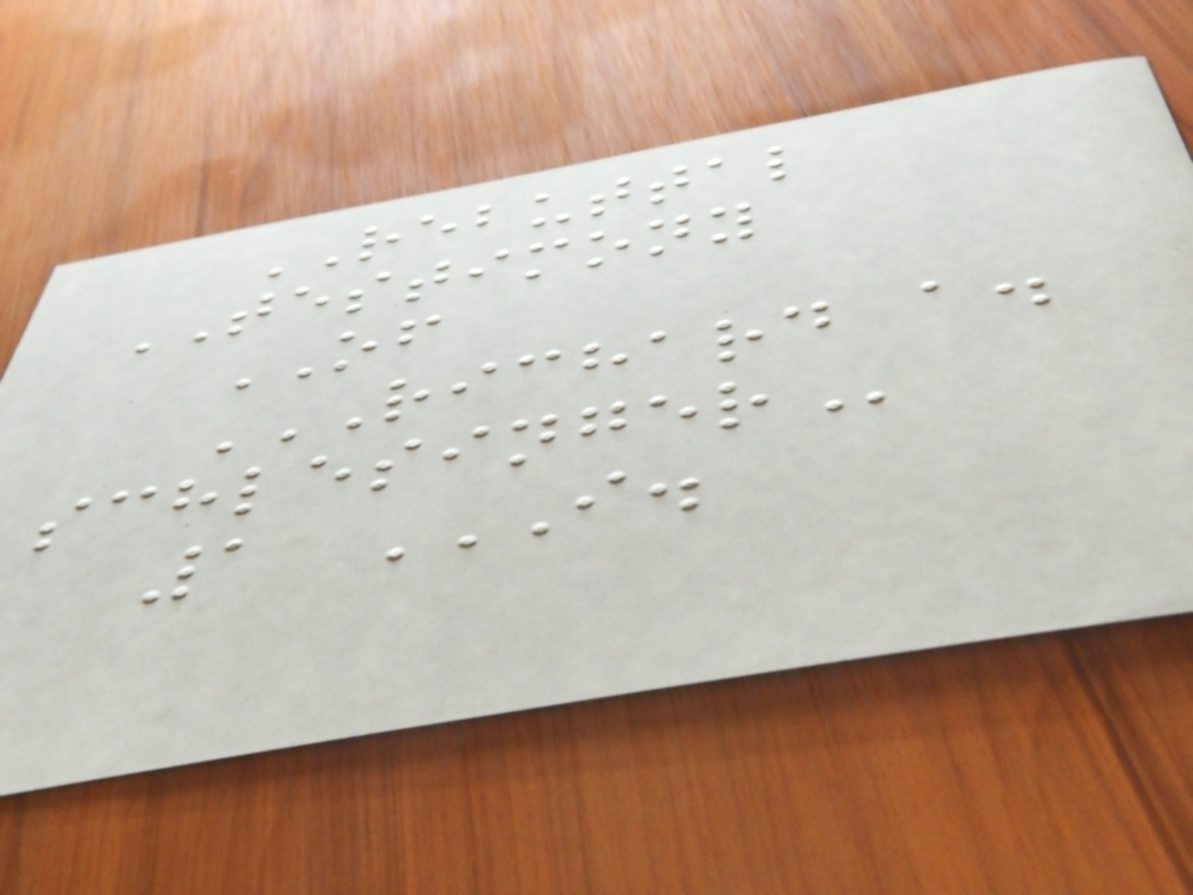REBUTTAL
TESTIMONY
OF
RICHARD A.
SCHLESINGER
1 I.
